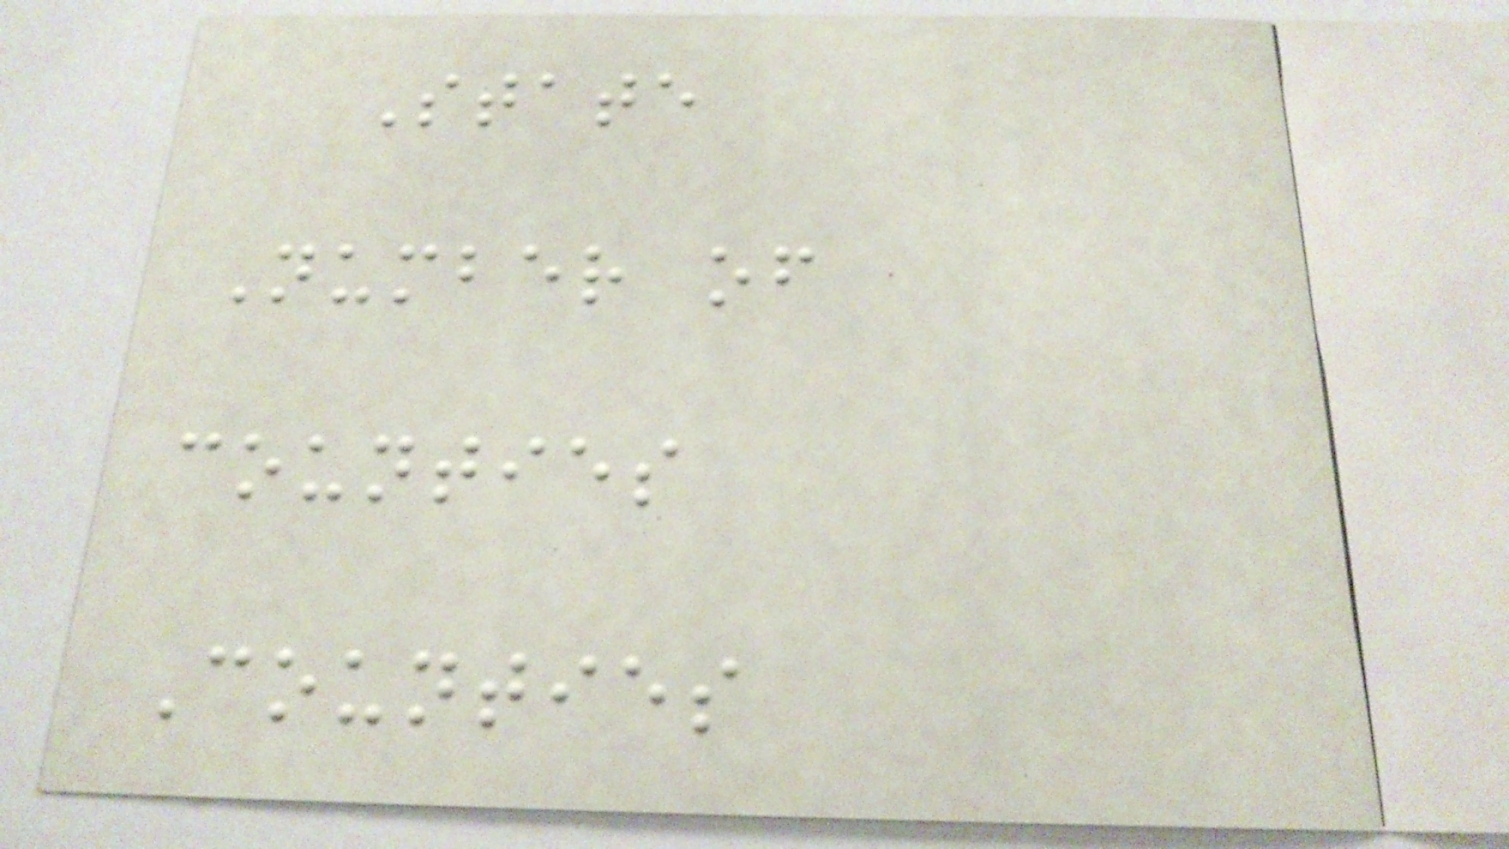State
Number of
counties
Counties
